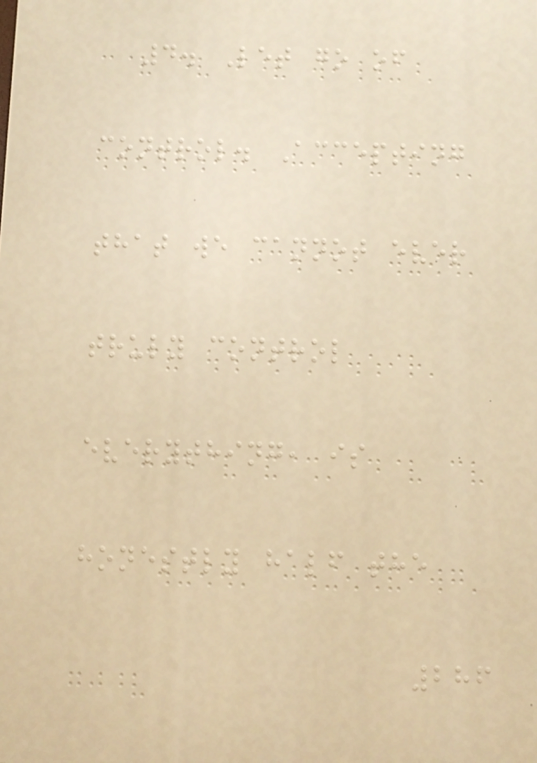4. Let go of
control. Accepting
that we cannot ever
truly control
everything, is
honestly half the
286
